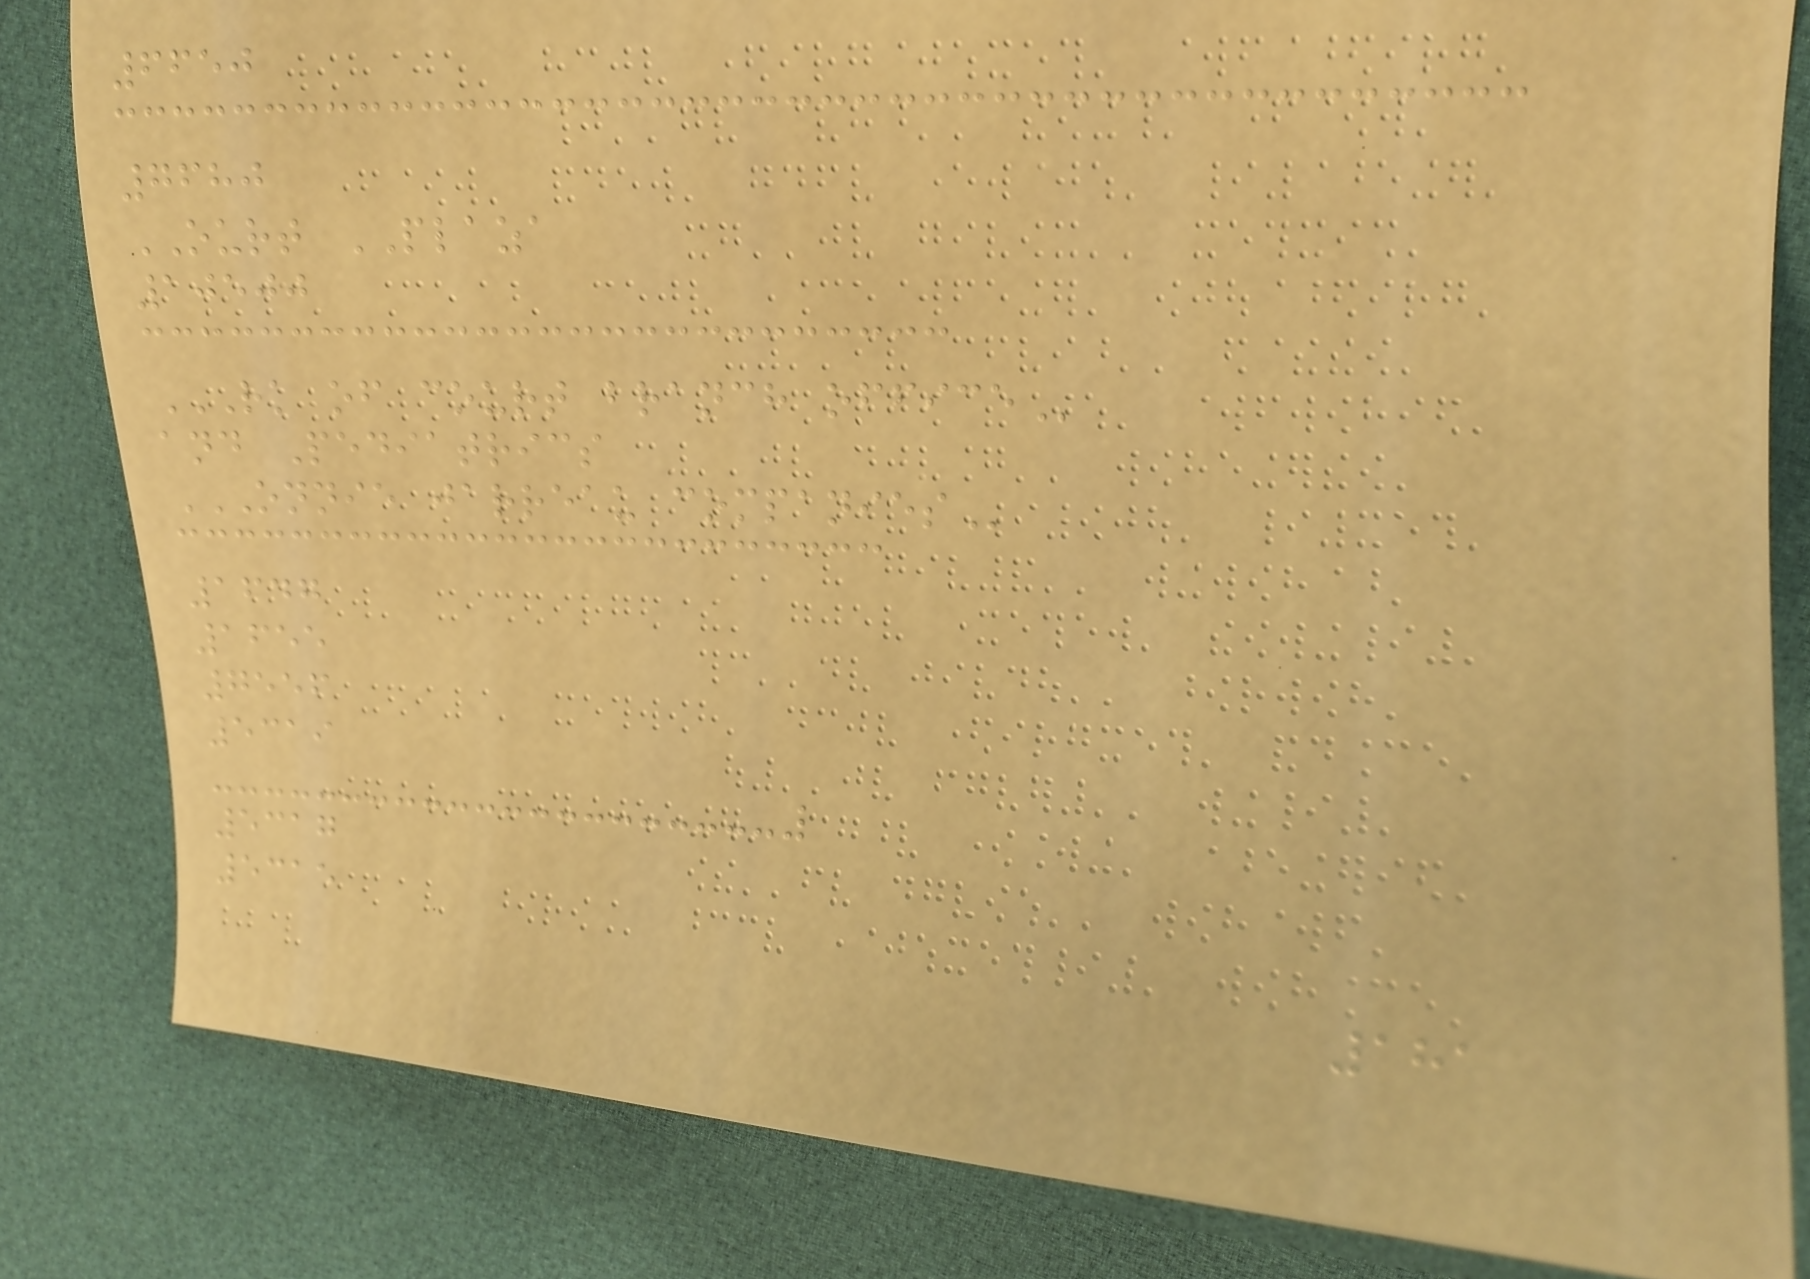6650
7680
OURT PLAZA
10500
RK OF COURT BRANCH OFFICE
and Pediatrics
ONNIE JARREAU COMPANIES
1647
1655
7556
5319
5317
5315
181
